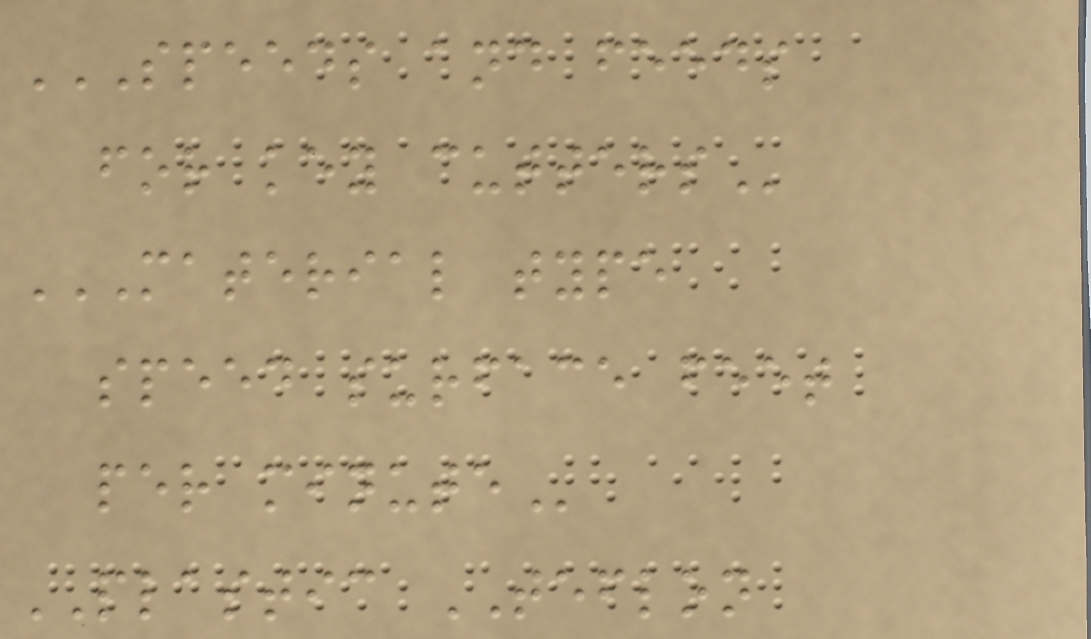SPEEDS AND FEEDS
FOR KEY CUTTERS
MATERIAL TYPE
SPEED SURFACE FEET
PER MINUTE
PLASTIC TEFLON
